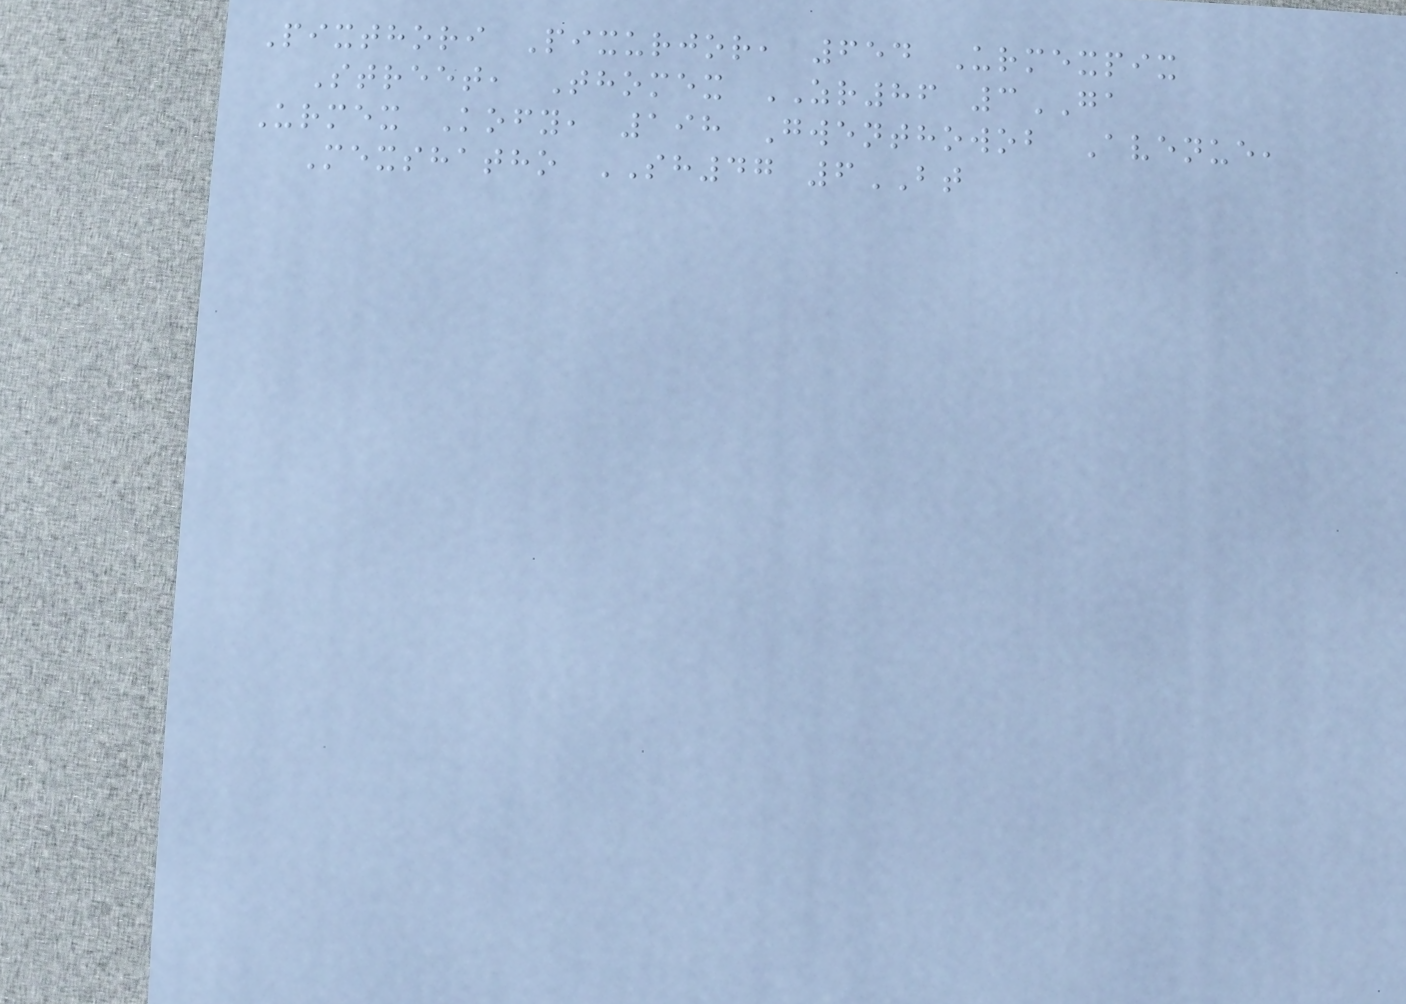Pixthori Pixurjor, 654 Urmexpix
Street, Thomex ZR86 3GA
Urmex Kofy, 198 Gwenthowob Avenue,
Mexshatho SH47 6BT
